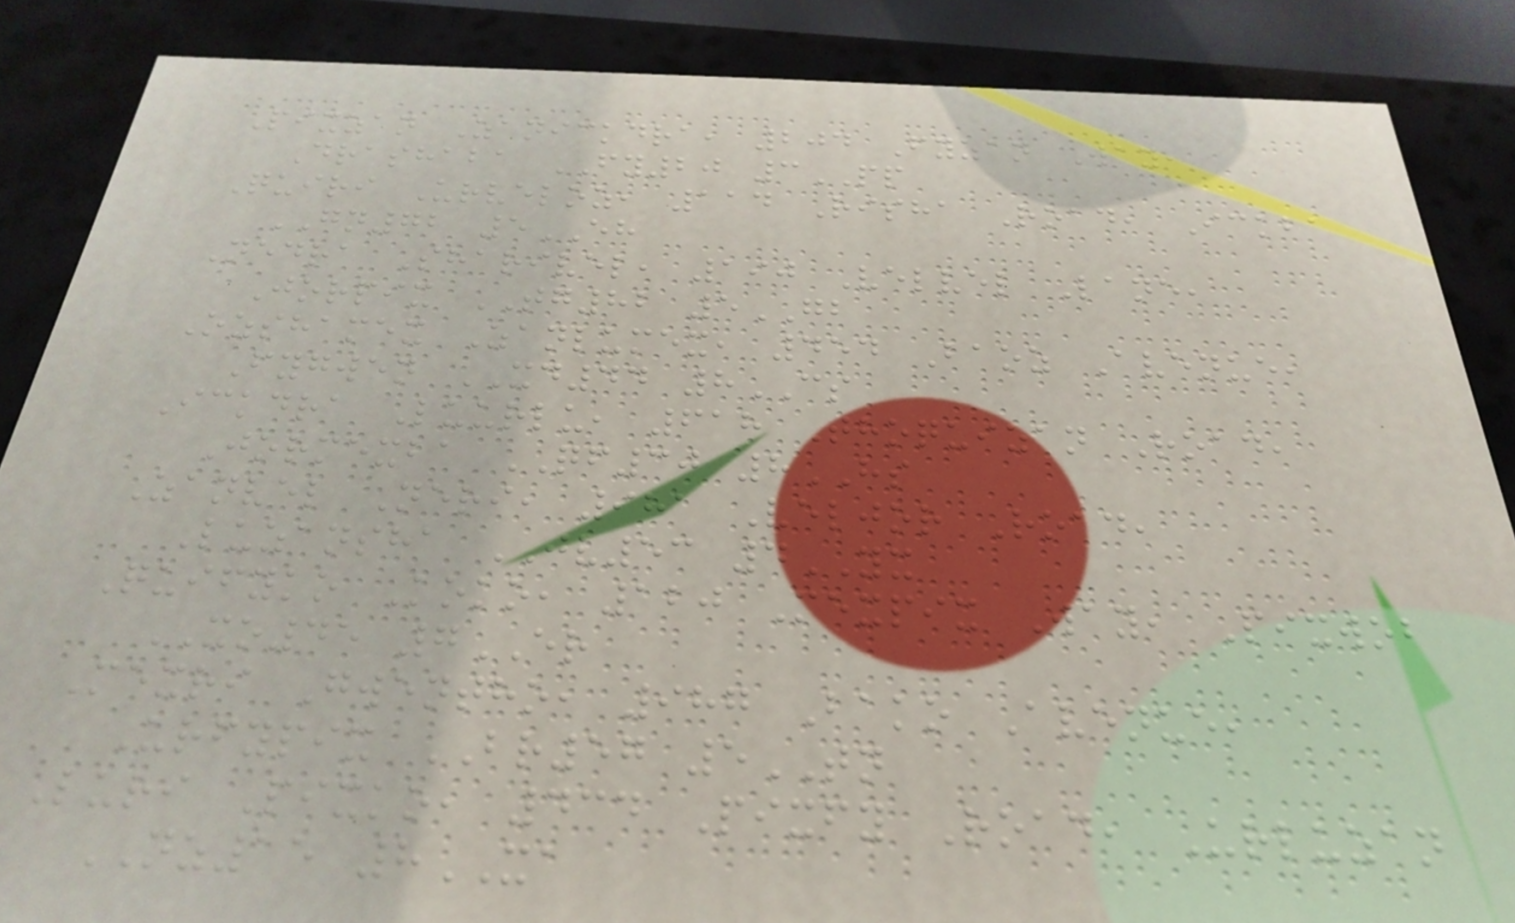Pixzan Zanickdra, 204 Fyzan Way,
Drashaba FY20 3PP
Quiri Urveloz, 114 Risha Road, Ickba
GN72 5EH
Nedra Sharivel, 190 Velvel Lane,
Jorpix TG82 5GB
Ozshamex Zanlumex, 454 Baoz Avenue,
Fygwen XD44 8CS
Ickdra Luurlu, 618 Thoquizan Road,
Jormexba QF30 8HS
Zanvel Neri, 981 Veljor Road,
Luzansha JV53 4YX
Quifyko Koko, 120 Mexpix Way, Pixwob
XO45 7ER
Mexri Gwentho, 987 Bako Avenue,
Urfypix BR57 5TN
Luri Pixko, 434 Pixfy Road, Urluzan
NZ15 8XA
